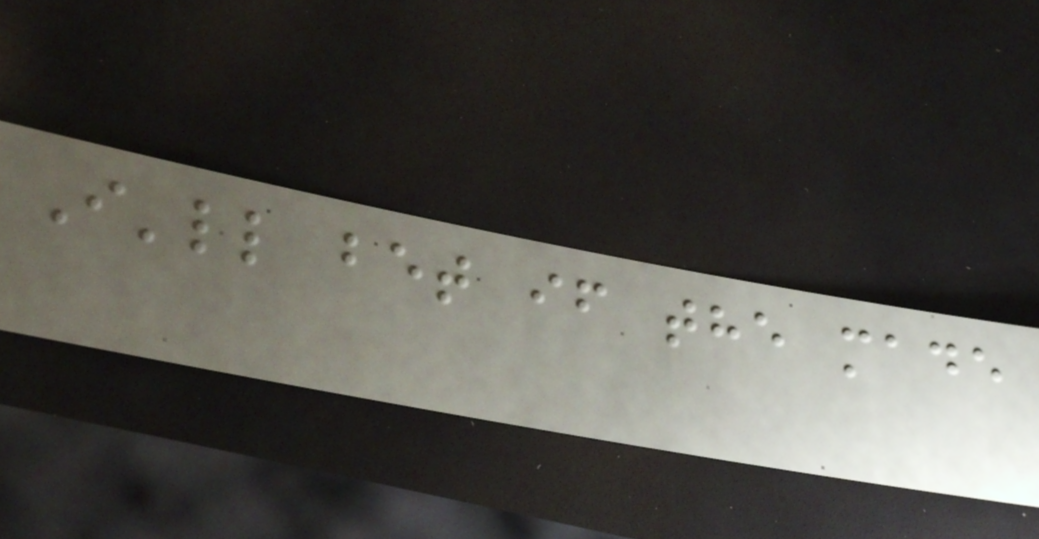I'll bet if the made
